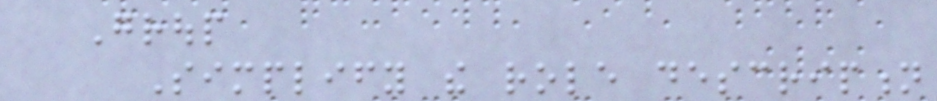Group
Simplify the role description
